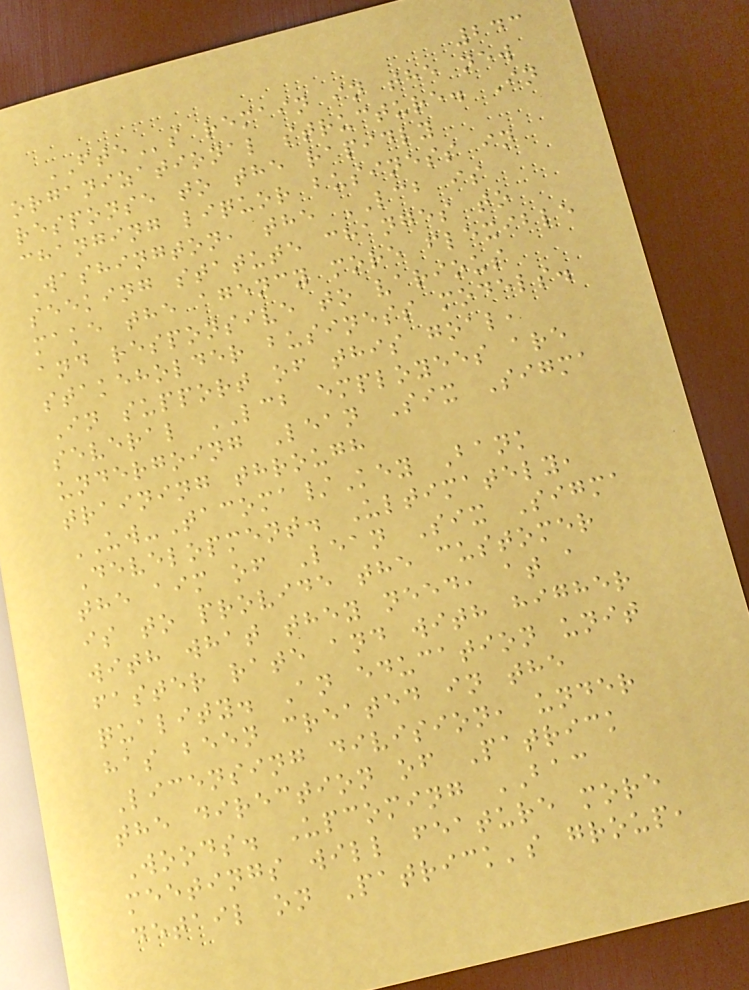243
FTEs remain in the new
organizational structure. In
response to the rapidly
changing liquor business in
Washington, the LCB is
seeking statute changes to
make the agency more flexible
and responsive to various
stakeholder business models.
In support of this goal,
several LCB employees are
undergoing Lean Six Sigma
training through
UW-Tacoma/Key Bank
Development. Ultimately,
the aim of Lean Six Sigma
is to provide the customer
with what they need, at a
faster rate and with higher
quality. An education unit
has been created in the
Licensing division, under
the direction of Patrick
Woods. Upcoming BAC
meetings will feature more
detail on Patrick's group,
